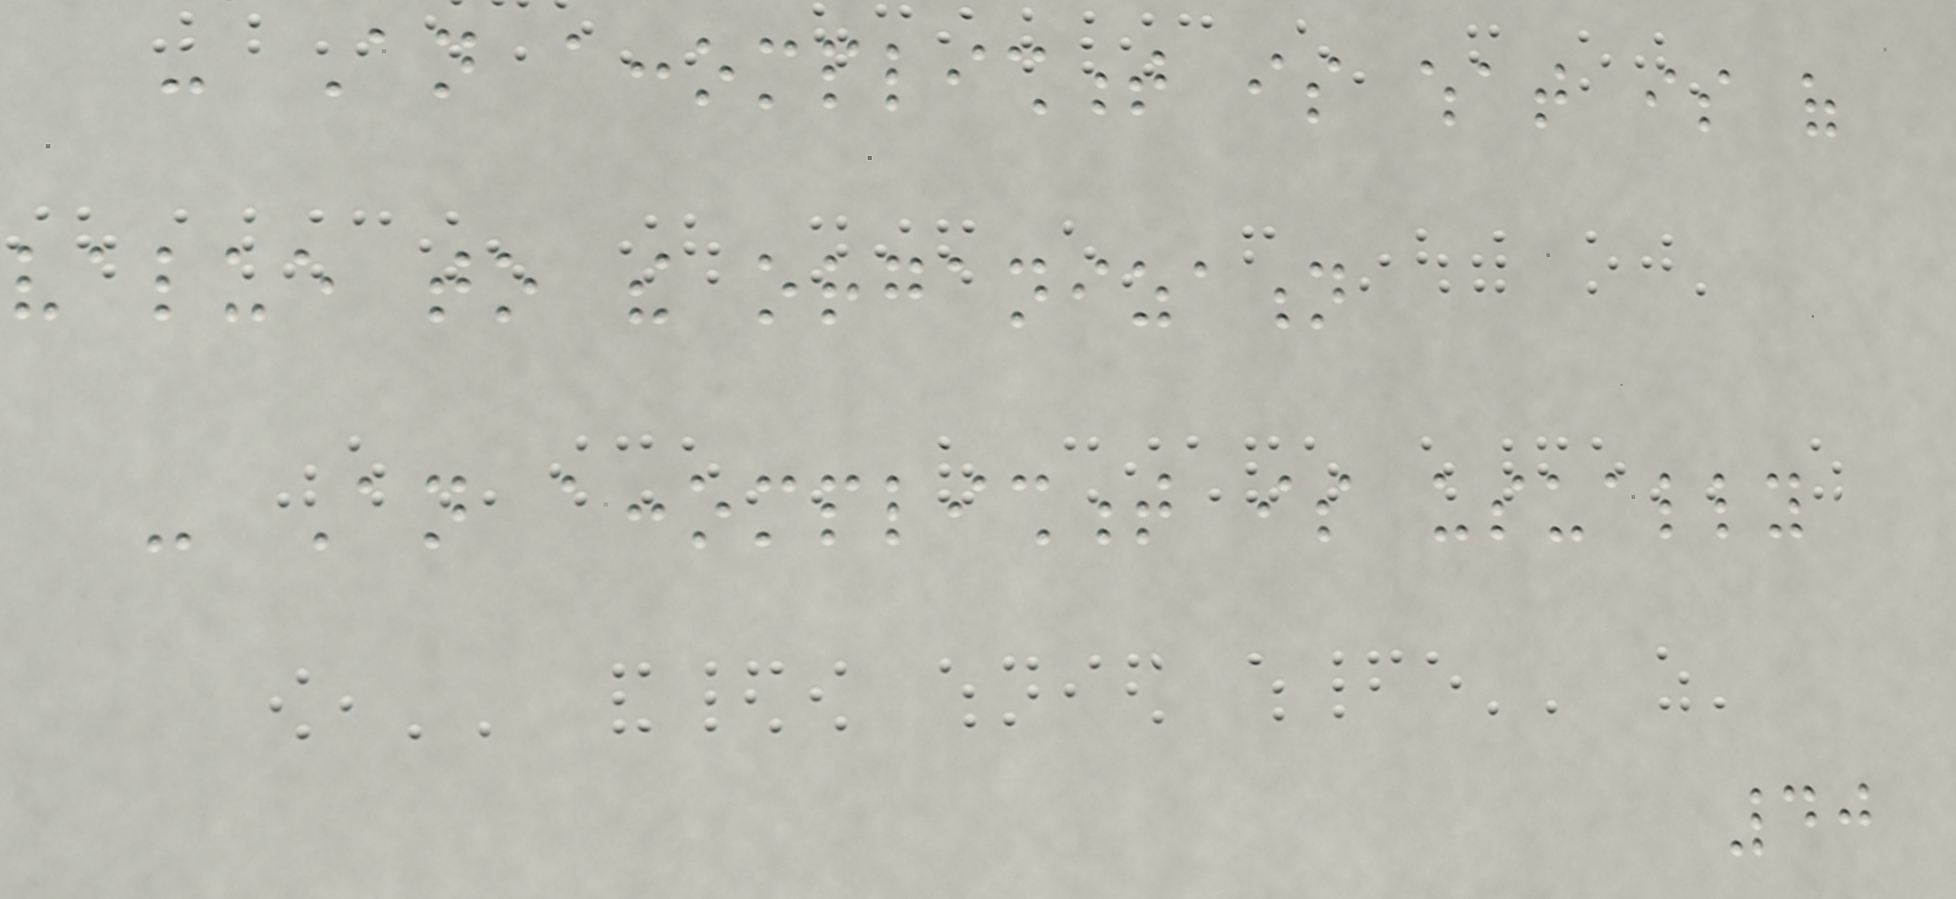- An accomplishment is what is of
value to the organization
- An accomplishment is usually
40
